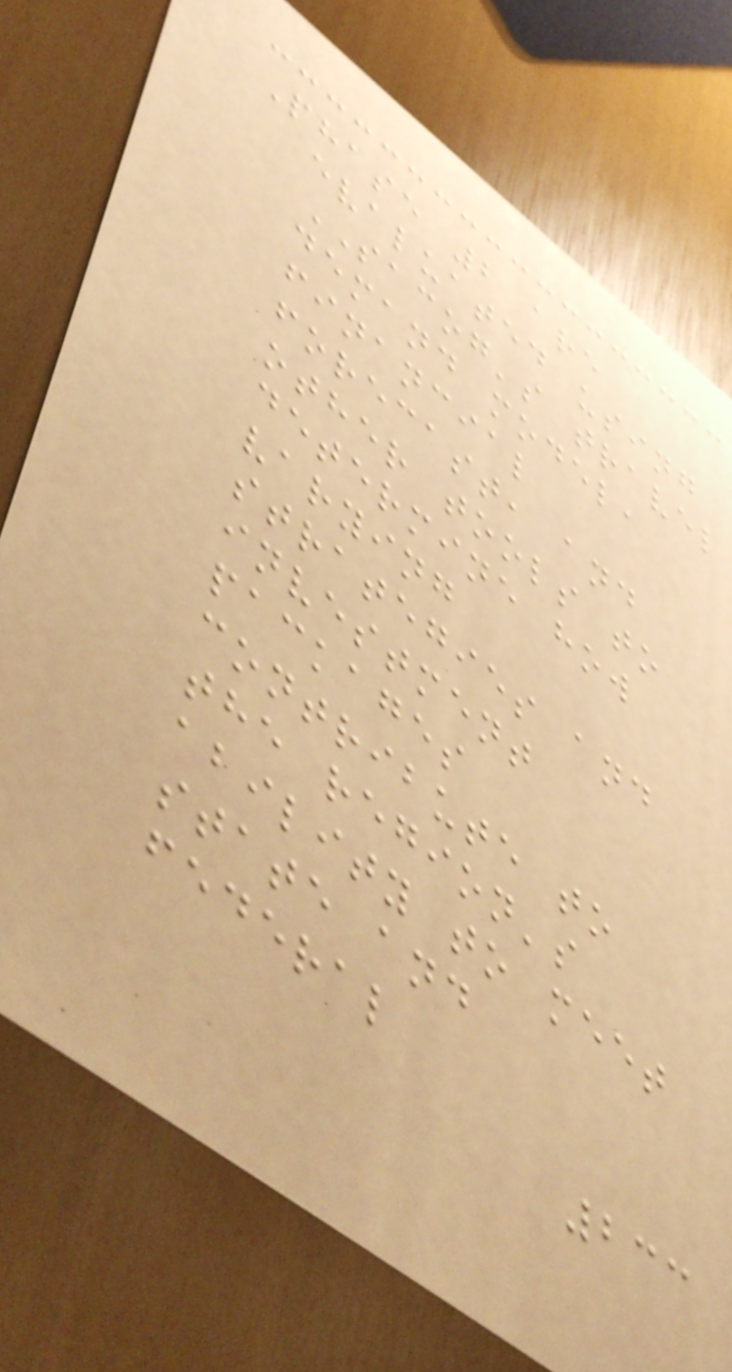Phase 2 are
evaluated using
SACOG's travel
demand model,
financial
forecast, and
other tools to
determine how
varying
strategies and
investment
packages
contribute to
the region's
ability to meet
state and
federal
233
